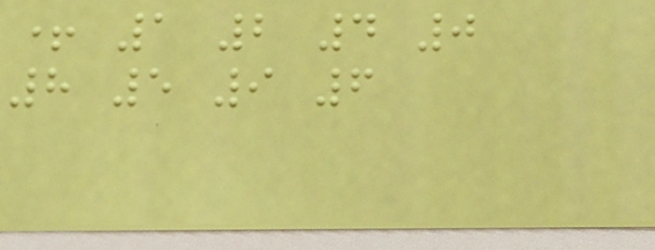+ 1 2 4 0
8 5 9 6
